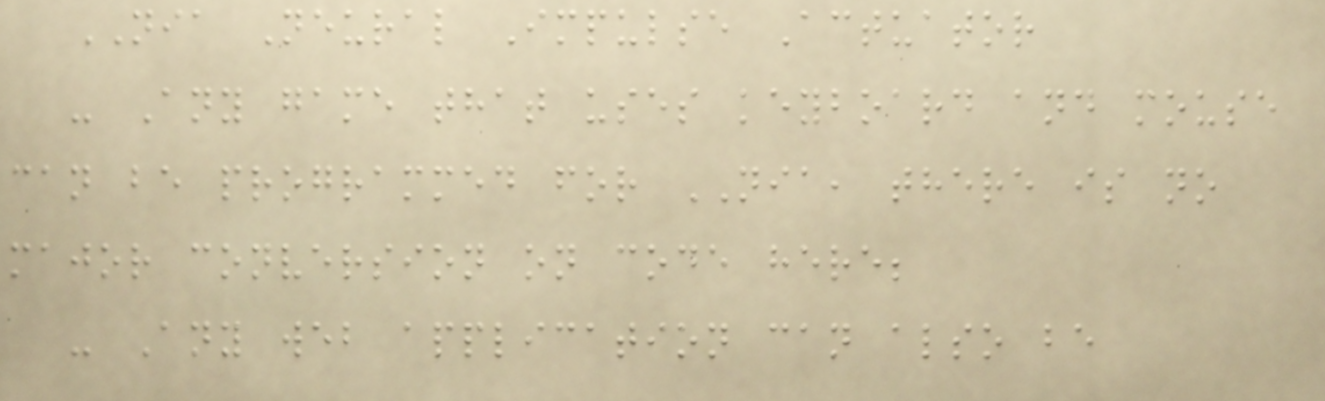NIA Neural Impulse Actuator
- Any game that uses keyboard and mouse
can be programmed for NIA, there is no
major conversion on code here;
- Any web application can also be
